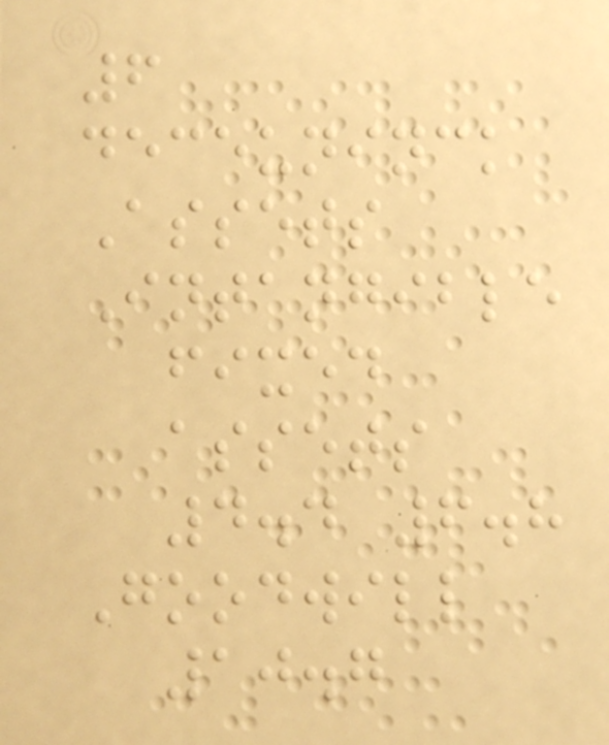6
deceuninck
Assets
Intangible
fixed
assets
4.4 6.8
Goodwill
10.7
